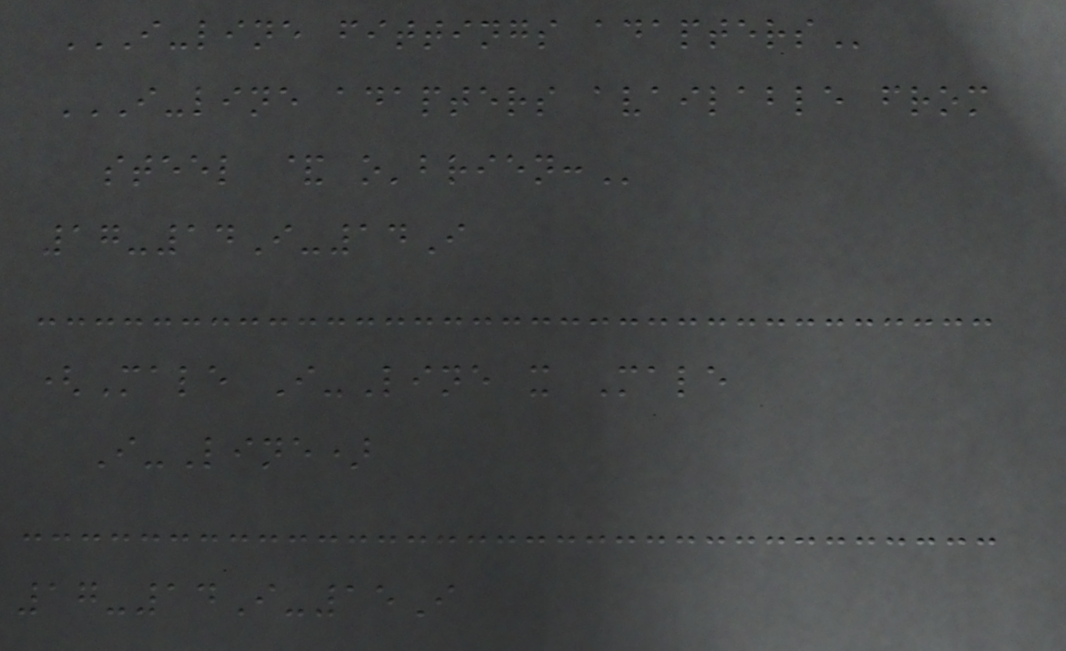I-LINE FITTINGS ADAPTERS
I-LINE ADAPTERS AVAILABLE FROM
STEEL & O'BRIEN:
17-14I-14I
(Male I-Line x Male
I-Line)
17-14I-15I
